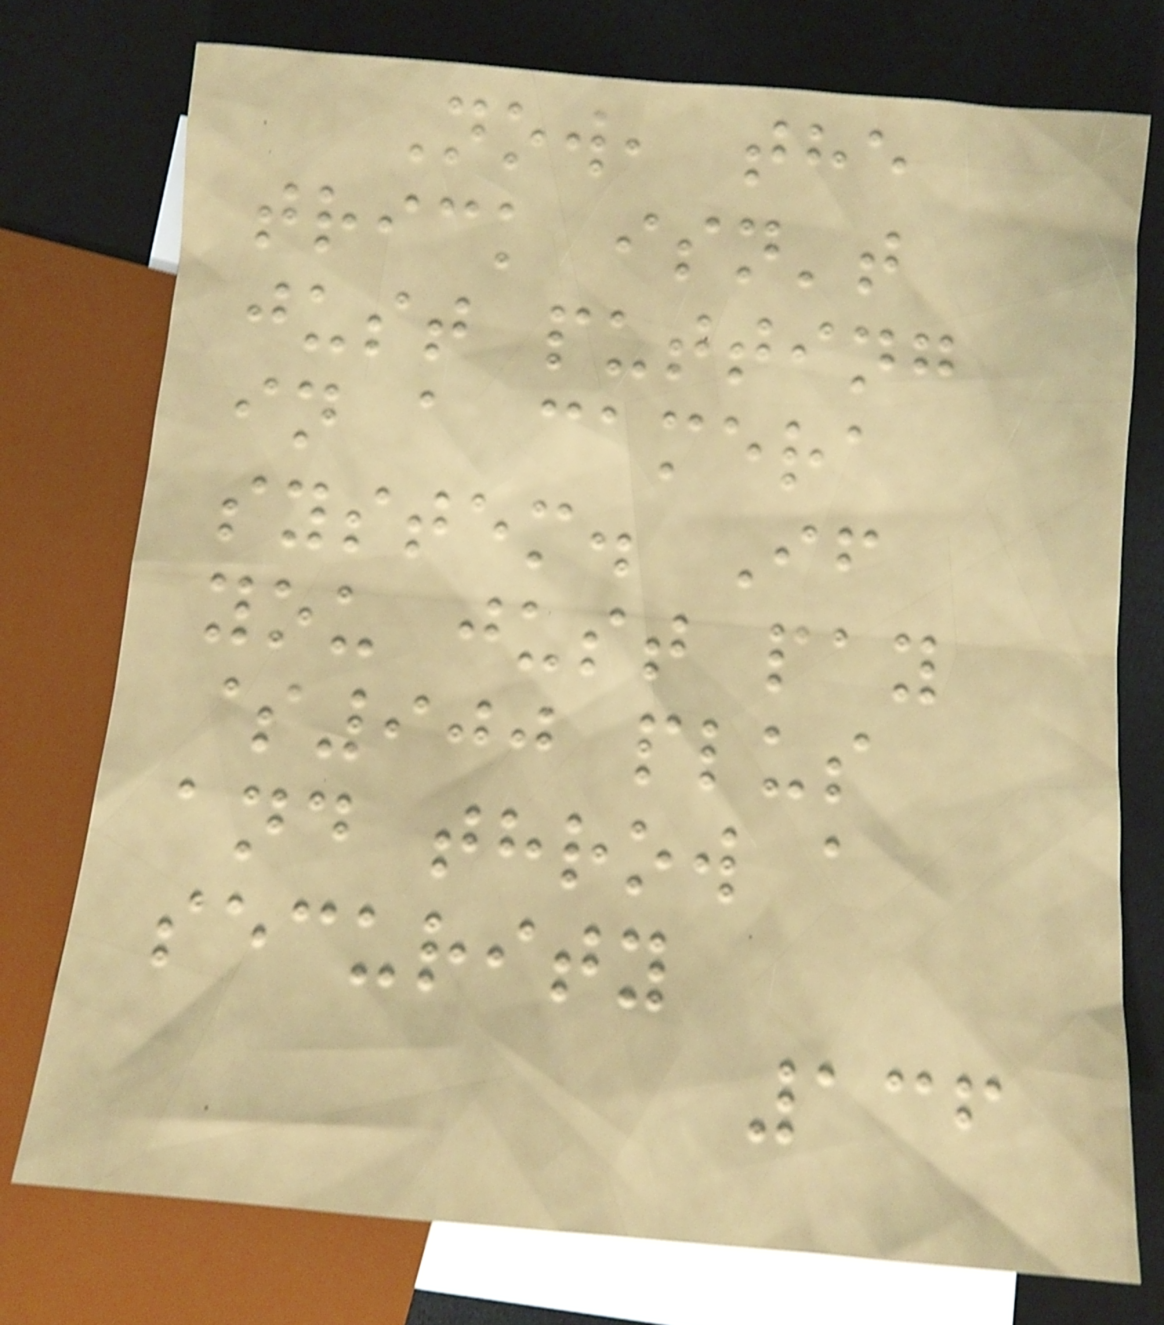Now, the
trick isn't
just putting
in a camera
system. If
you just pay
$900 plus
and throw a
security
136
